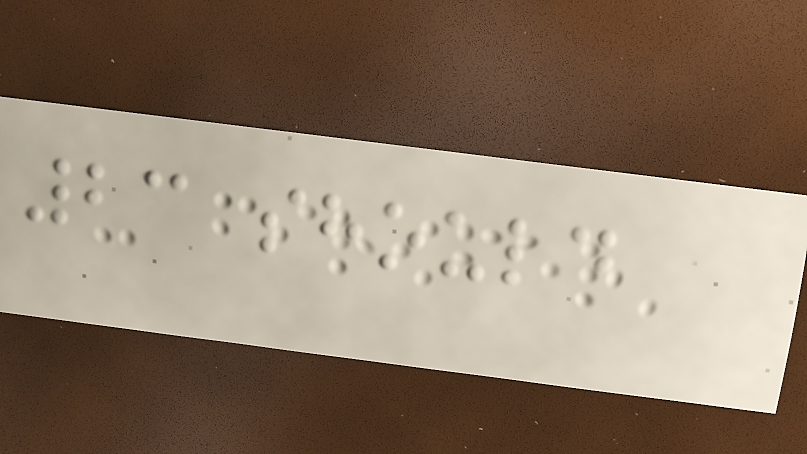23 should
